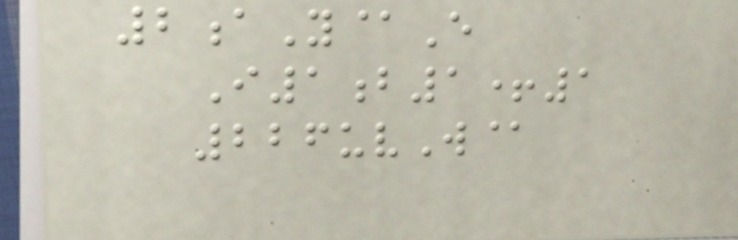2aY@E
I1b1+1
226uvW@
